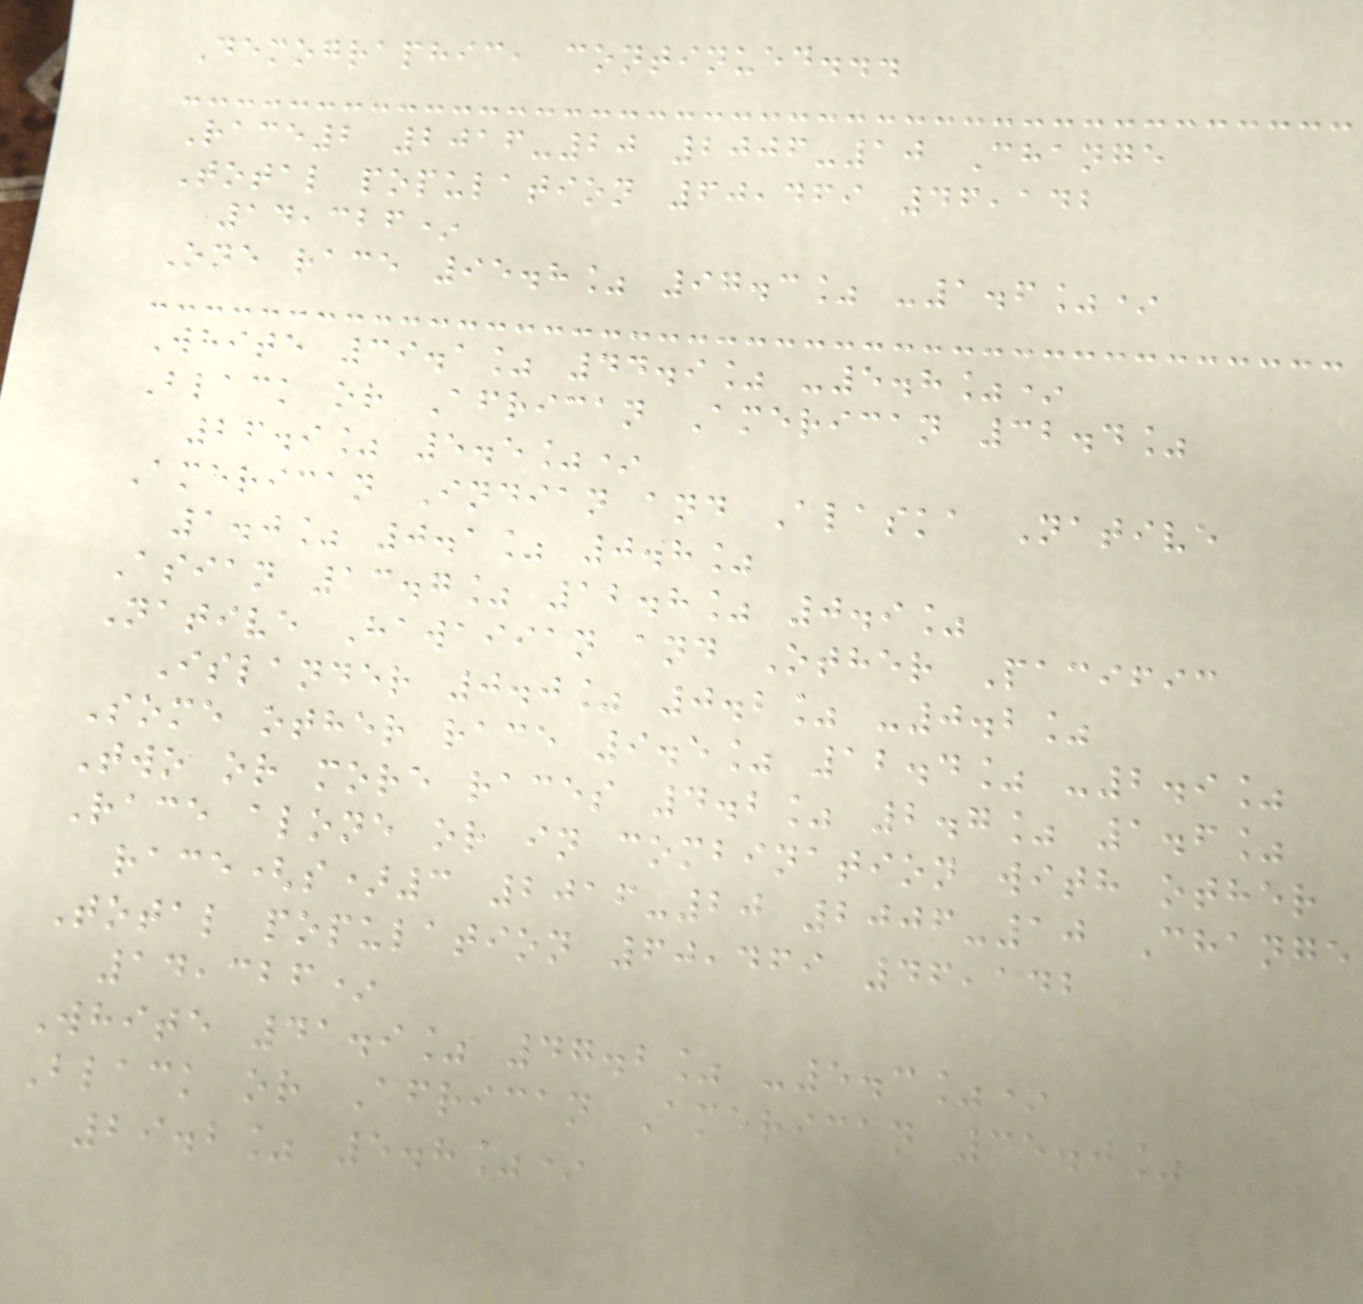Demographic, continued...
Race2 2016-20 2006-10 Change
Total population 60,469 46,142
14,326*
One race 95.8% 97.3% -1.6%*
White 39.1% 44.9% -5.8%*
Black or African American 32.4%
26.9% 5.5%*
American Indian and Alaska Native
1.0% 0.1% 0.8%
Asian 13.7% 12.8% 0.9%
Native Hawaiian and Other Pacific
Islander 0.0% 0.2% -0.2%
Some other race 9.5% 12.4% -2.9%
Two or more races 4.2% 2.7% 1.6%
Race alone or in combination with other
race(s)3 2016-20 2006-10 Change
Total population 60,469 46,142
14,326*
White 41.9% 47.2% -5.3%*
Black or African American 35.0%
29.2% 5.8%*
